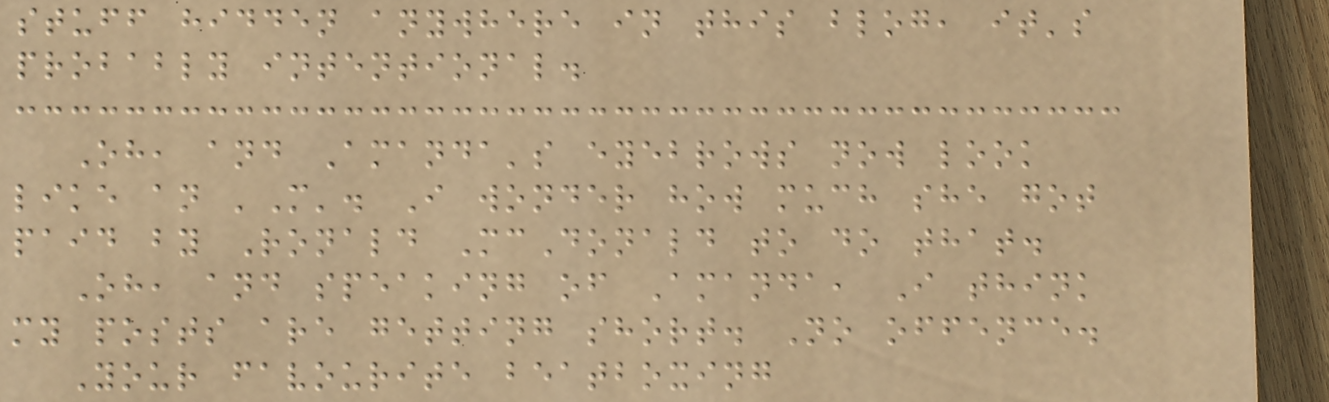stuff hidden anywhere in this blog, it's
probably intentional.
Oh, and Amanda's eyebrows now look
like an 'M'. I wonder how much she got
paid by Ronald McDonald to do that.
Oh, and speaking of Amanda, I think
my posts are getting short. No offence.
Your favourite beatboxing
